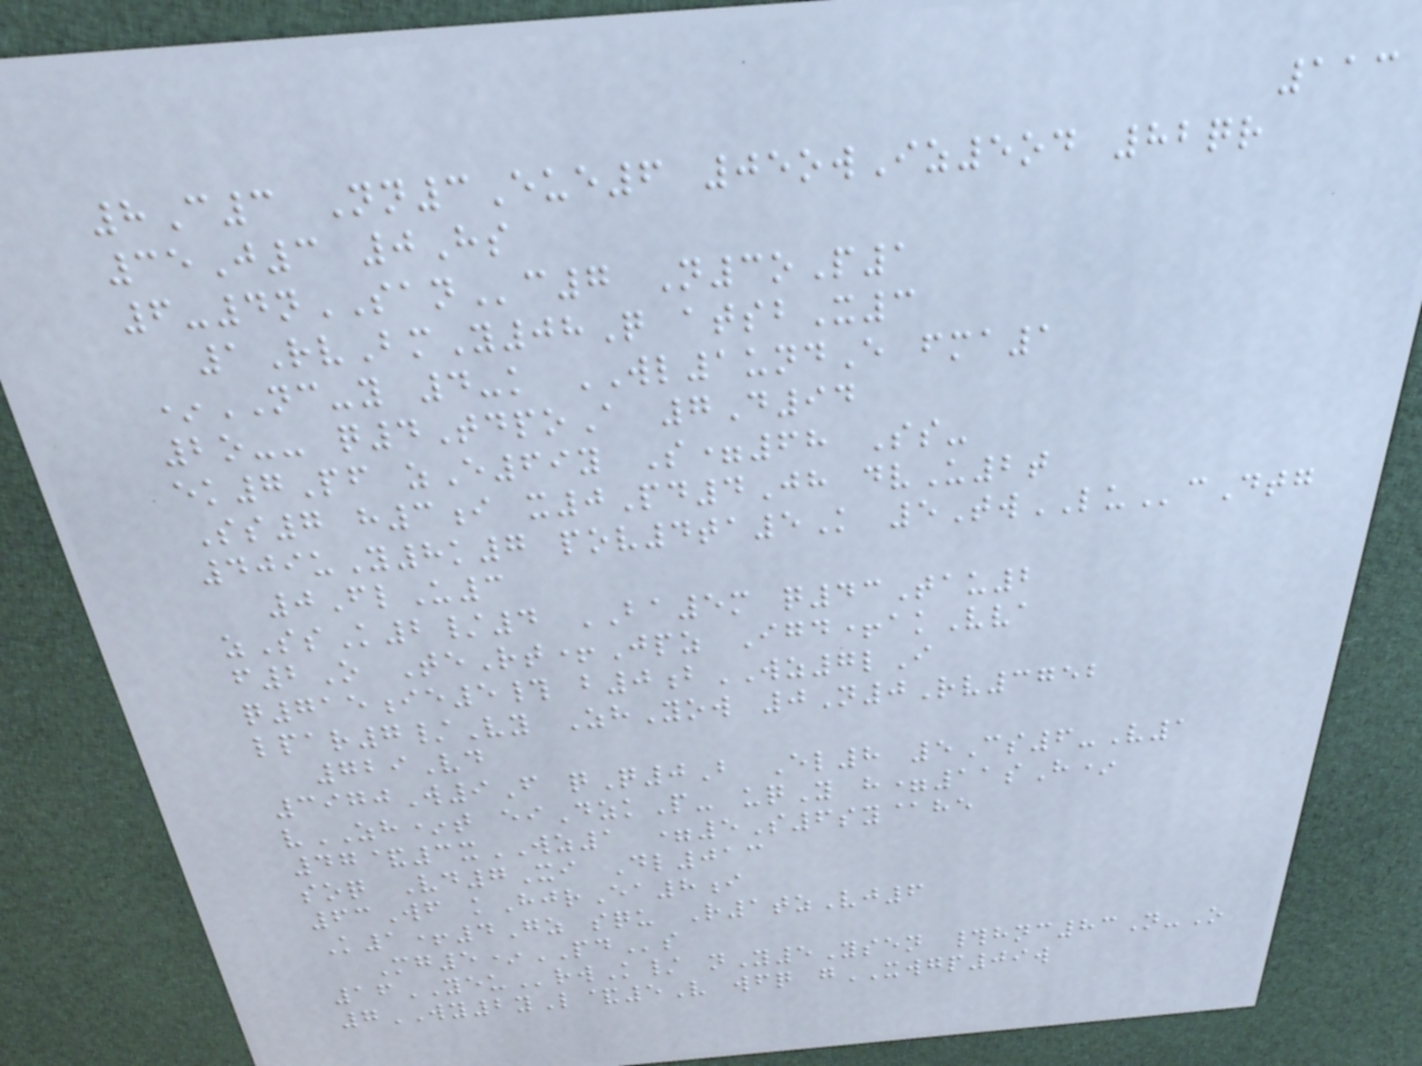113
8C3 Nn3Eue6 05owIz5od 82qr
35J3 0Hs
6-4nSANc7 N3oP1
1RvBmY08Q atsbX3
*NC-y 4-k WL1undE fma1
2o-- q4TdpoA 7D94
ek7Pf zE69y S=68 Ss-
Ss7 h3i x0Pd4Jh dvU2t
409uY8k7 pov4ta5K 5TwLUcDtg
0FlU3
zSsK2/4 BA5m q43Tau2
f2O TeRt+Jpz Igd+akVva
q715ie5# b0bWZ7lI
lpar7/Vy ZhYow 0N0Rv3752
729Vd
3970W9F qQ0B El8 5Cs6-V1
vZH*t eiDzkP- uqY h=11sH*
47&3xWZ1 =5S6sy@he
soq Vd7Xi Dl013
63Wf kHjrEa8i
K1+4Gz squ R1tzVj6
Mg5*PDs
16YEUrwK/ nY5Ysen #hnc83N-O
7WY2yL&5V wfq gXWGP09w
